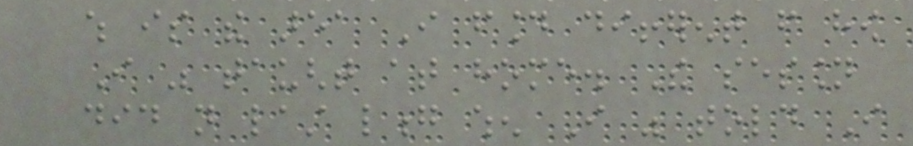which is the area I found different from how
I was taught at home. The session
did not last long when I was told I
